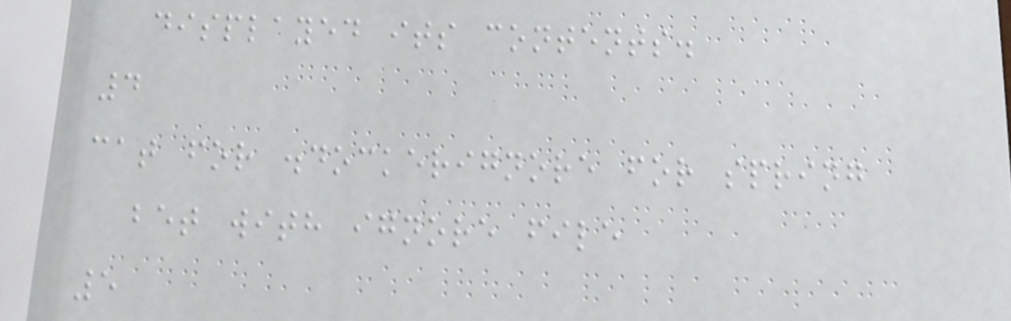displayed its contents.
4
cat for .dockerignore for spring
bet with ignore file
5
